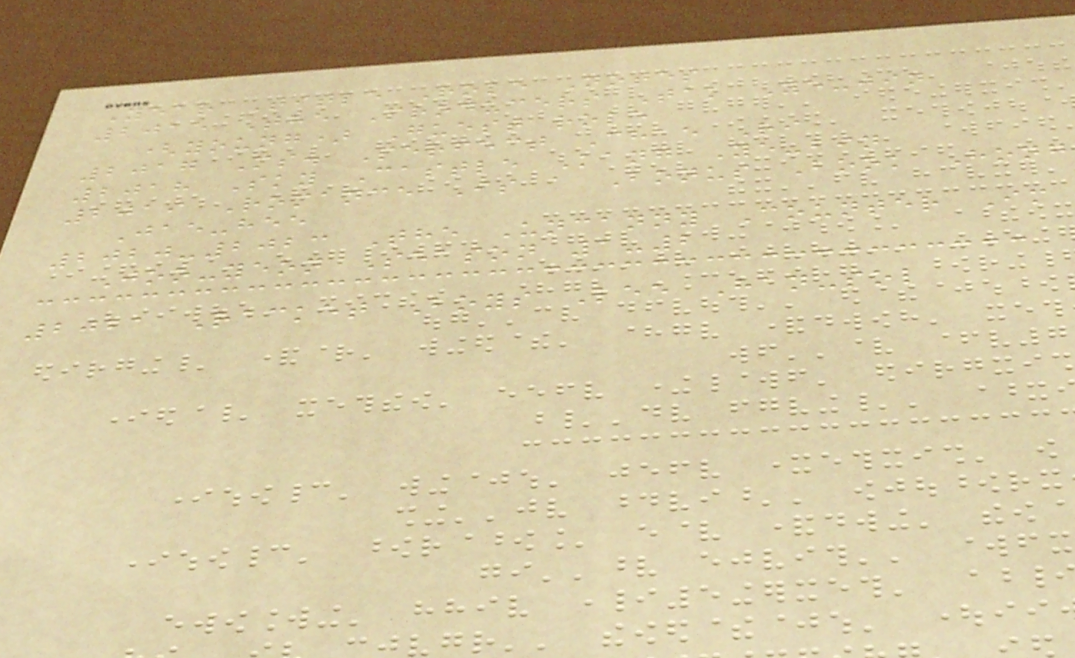Year Title Role Notes
2015 The Producers Tak Ye-jin
(young) Guest role
2017 Ms. Perfect Chae Ri
2018 Sky Castle Kang Ye-bin
2019 Romance Is a Bonus Book Hong
Jae-hee
2020-2023 The Uncanny Counter Im
Joo-yeon Season 1-2
2021 Racket Boys Lee Han-sol
